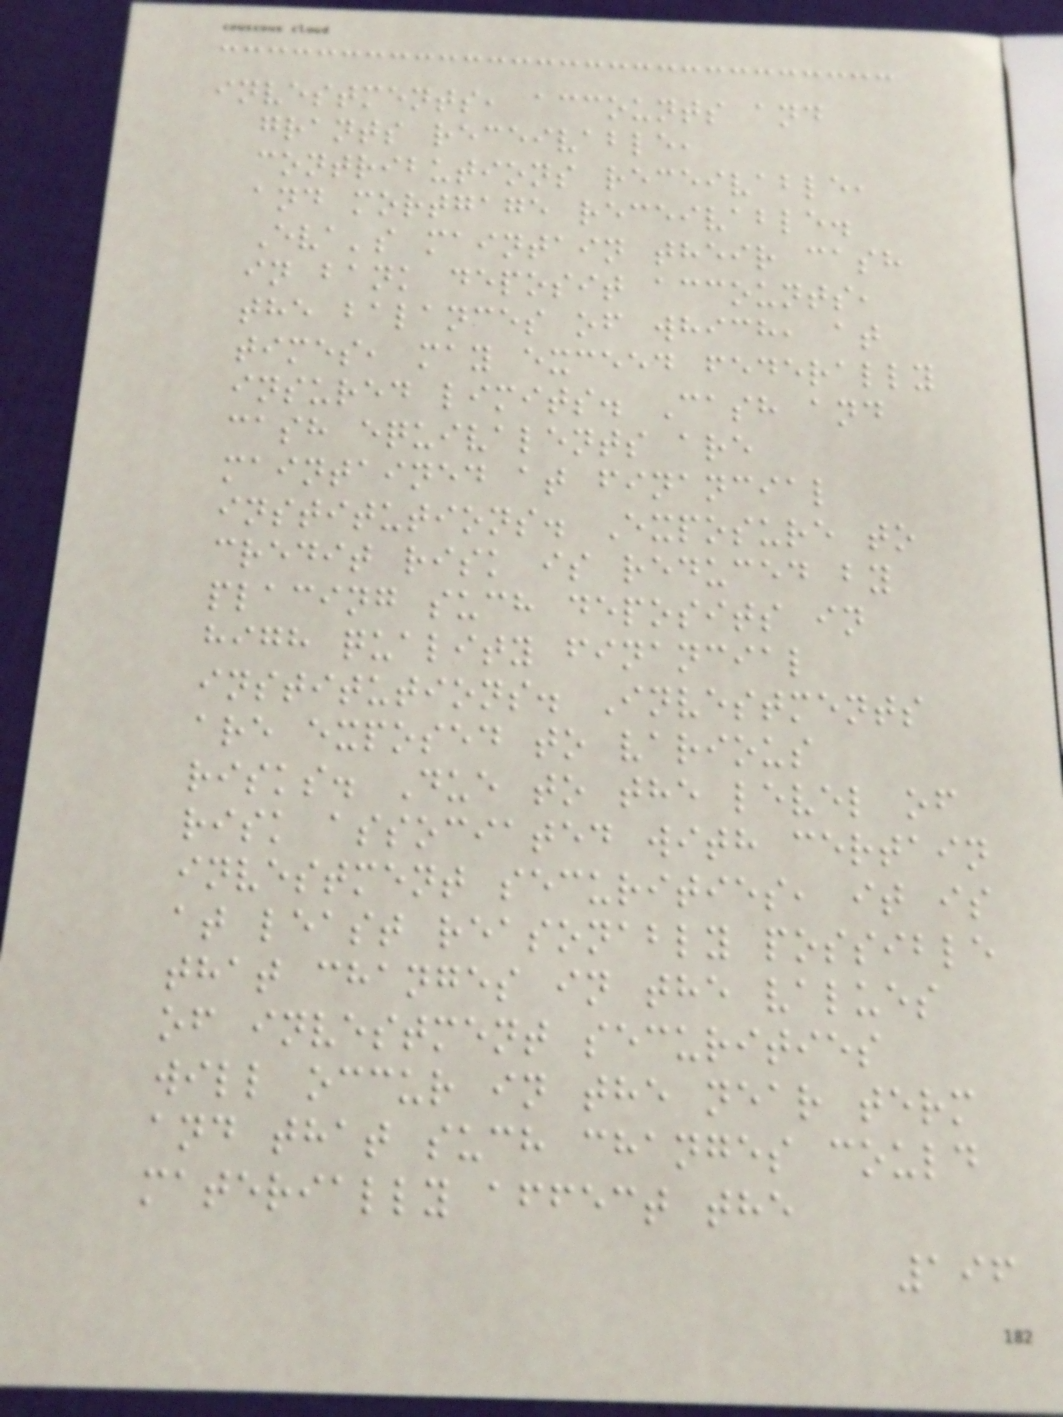investments, accounts and
grants receivable,
contributions receivable,
and mortgage receivable.
Eva's maintain their cash
in bank deposit accounts,
the balances of which, at
times, may exceed federally
insured limits. Cash and
cash equivalents are
maintained at financial
institutions. Exposure to
credit risk is reduced by
placing such deposits in
high quality financial
institutions. Investments
are exposed to various
risks. Due to the level of
risk associated with certain
investment securities, it is
at least reasonably possible
that changes in the values
of investment securities
will occur in the near term
and that such changes could
materially affect the
196
